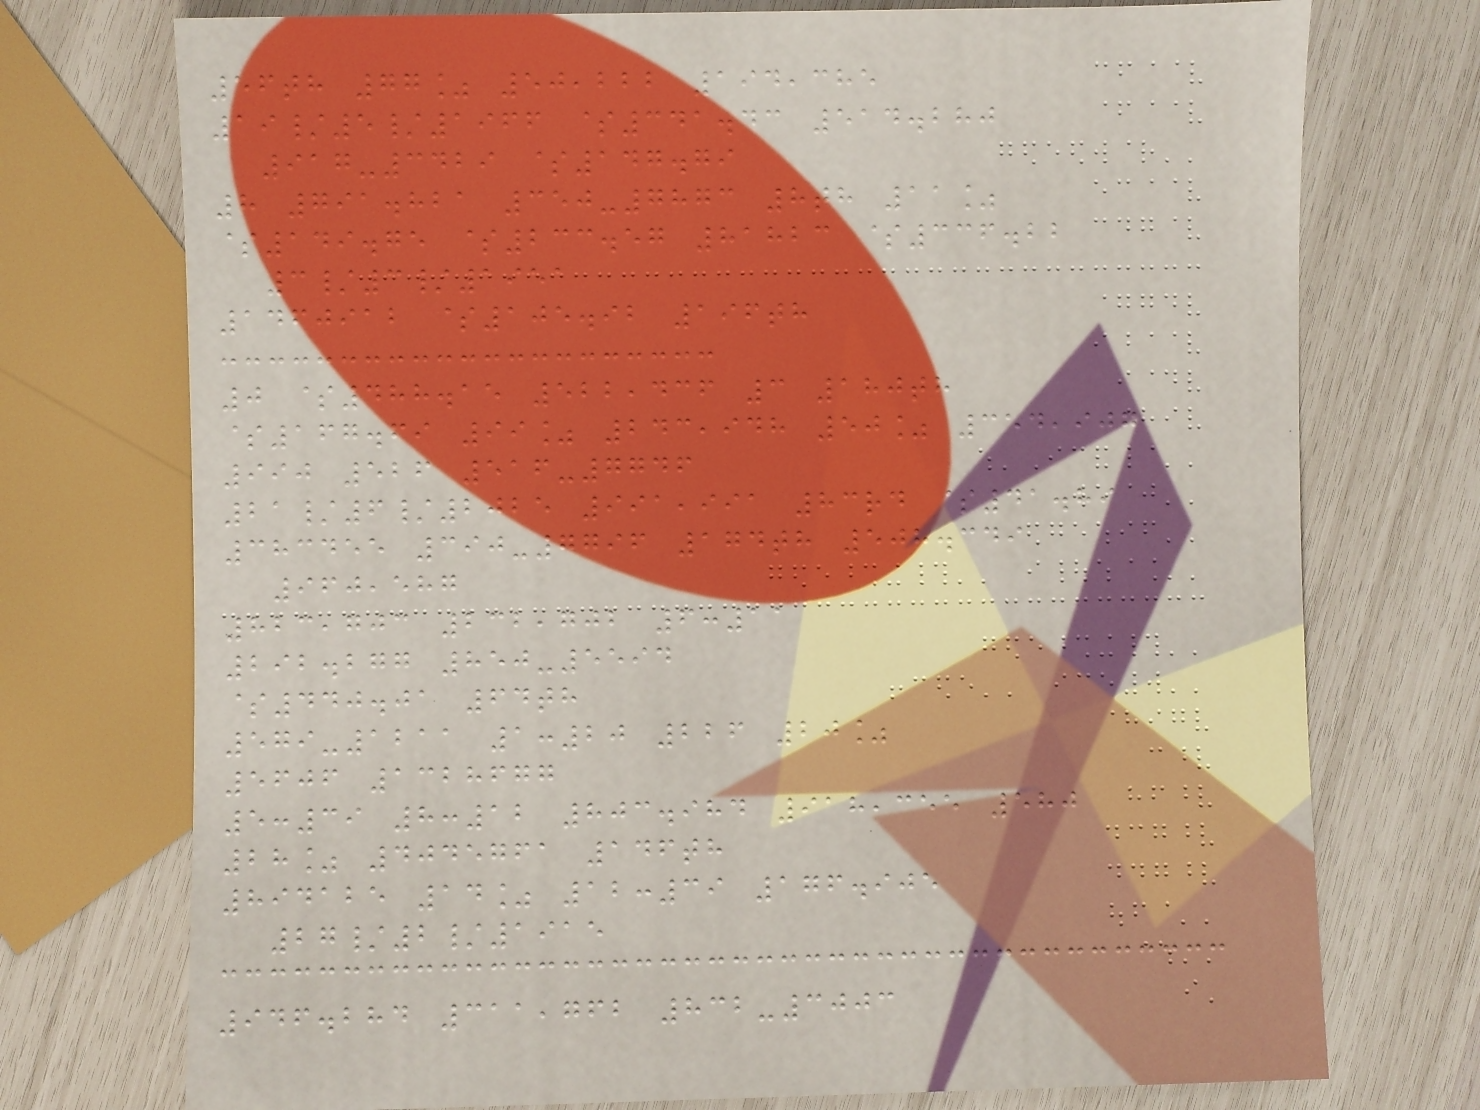56th 77% 50,222 194,385
19/5/1966 $341.43 514.280
917-3429 $147.79
8 791.821 350-7873 8th 11%
$149.75 $233.57 81823 $336.22
3/3/1951
1460912 $105.92 196th
0 $488.15 522,436 3 180th
$167.69 99% 243,948 50% 354,907
990 526 516-7746
21/6/2025 991,991 83rd $41.89
383455 390-7796 174th 508.349
960,587
823,703 232,702 6:11
292.277 850-5594
$440.01 64th
579-1211 1:20 226 20%
5606 1328677
5:39 8:12 803.984 918,355 580
28% 4045761 146th
894125 14% 12:39 176.905
27/2/1915
946.284 311,762 832-3003
